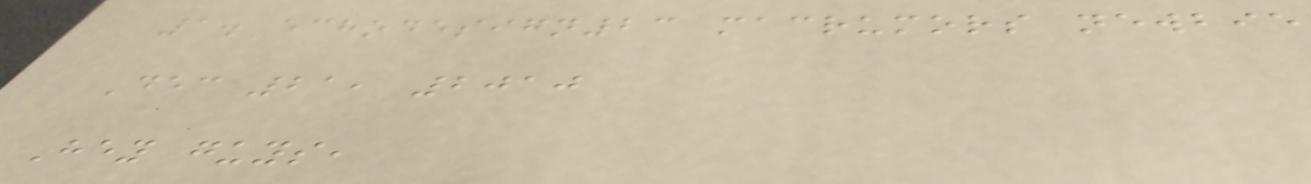1. echodesign23 macrumors newbie
Dec 21, 2010
Hey guys,
